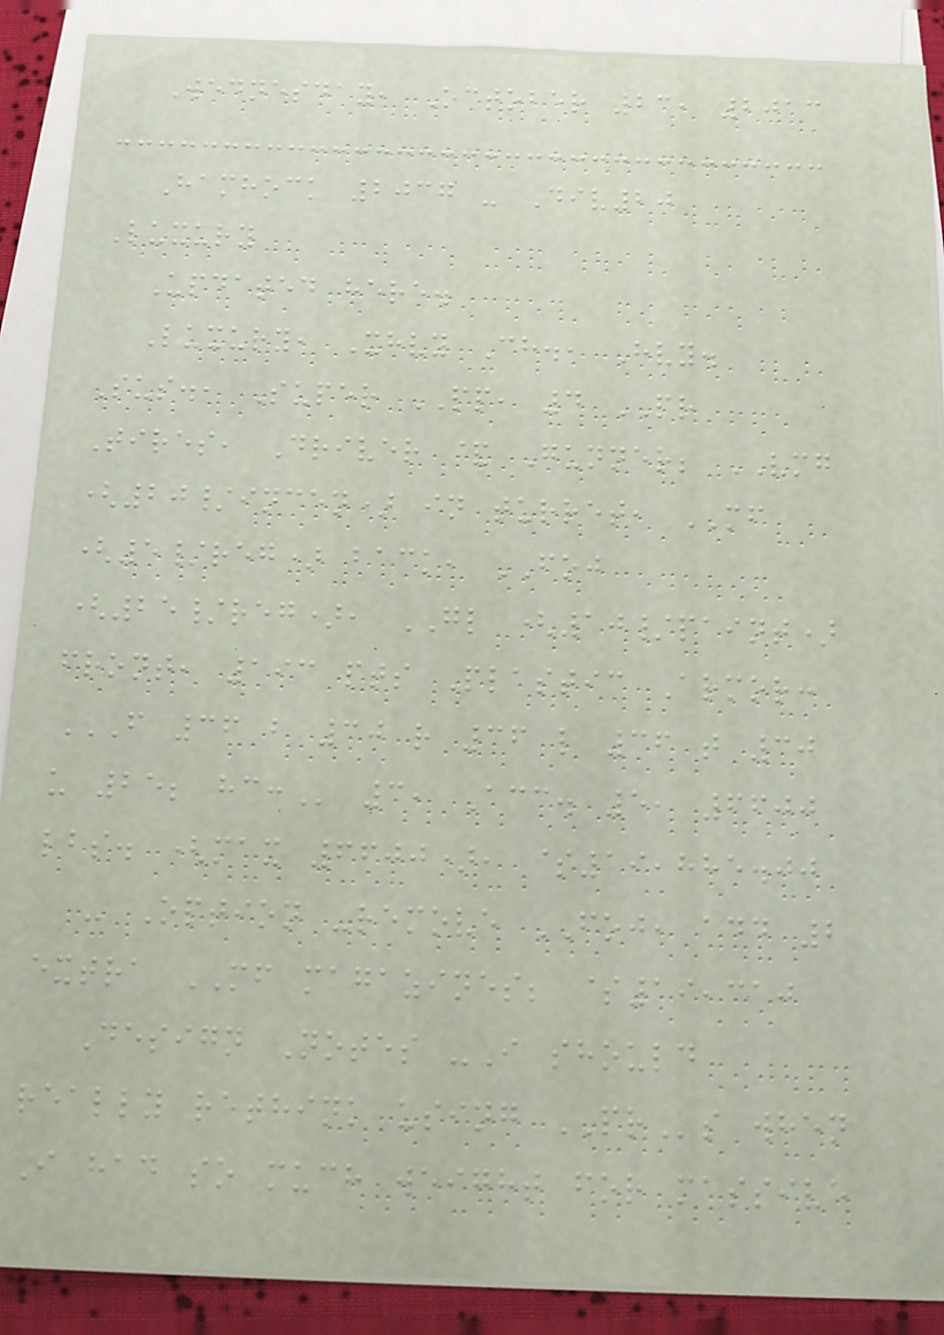Wednesday, October 23, 2013
Hamhock 2037 - Div20
Luxury
Updated here.
Luxury, Xhvy Ch., Hvy.
Sus., Super PP, 4 PR
Tires, Driver & Gunner; VMG
(20/incen) in turret, MF
(5/reg) back, FOJ
(25/reg), GL (10/paint)
front, 193 pts Plastic Armor:
F 36 B 30 R 36 L 36 T 30
U 25; HC: 3, Acc. 5, 6600
lbs. (max 6600), $19,885.00
- Option -remove FOJ, add 2
extra MF magazines; $19,310
Design Notes -I should
really rethink using PRs when
I had so much weight for massive
